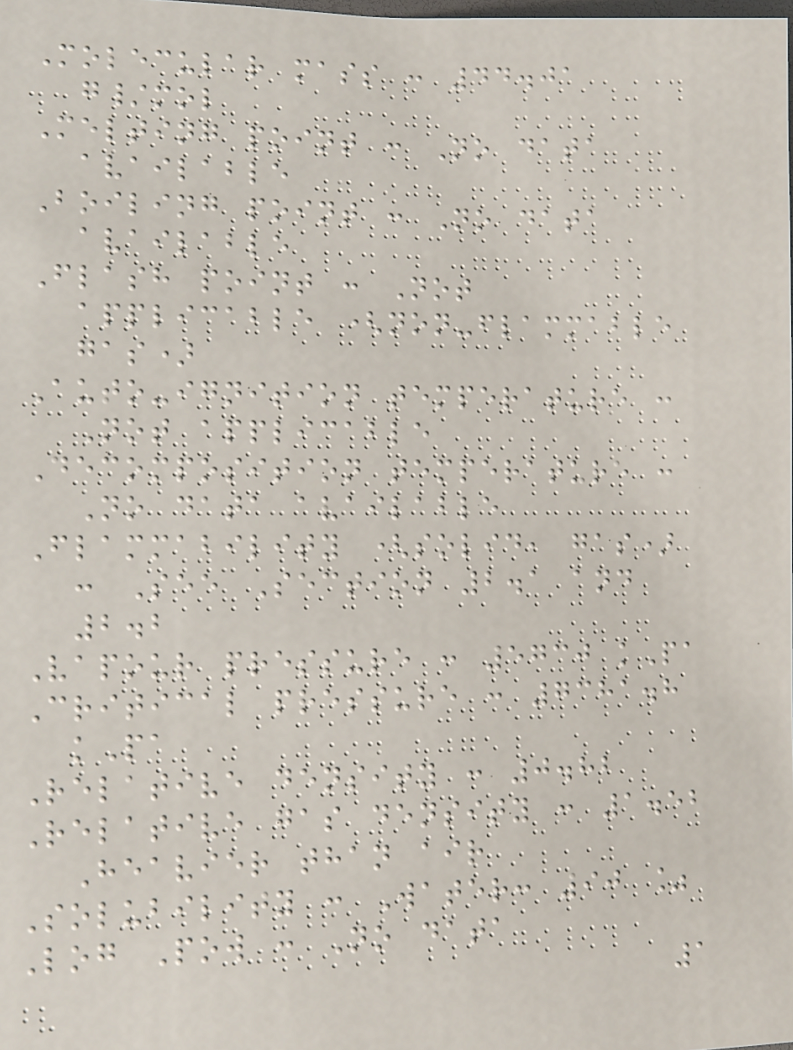Molecular mass : 44.01
g/mol
Melting point : No data
available
Boiling point : No data
available
Flash point : Not
applicable (non-flammable
gas)
Auto-ignition temperature :
Not applicable
Decomposition temperature :
No data available
Flammability (solid, gas)
: See Section 2.1 and
2.2
Vapour pressure : 5730 kPa
Critical pressure : 7381.8
kPa
Relative density : 0.82
Relative gas density : 1.52
Heavier than air
Solubility : Water: 90 %
Log Pow : No data
1
